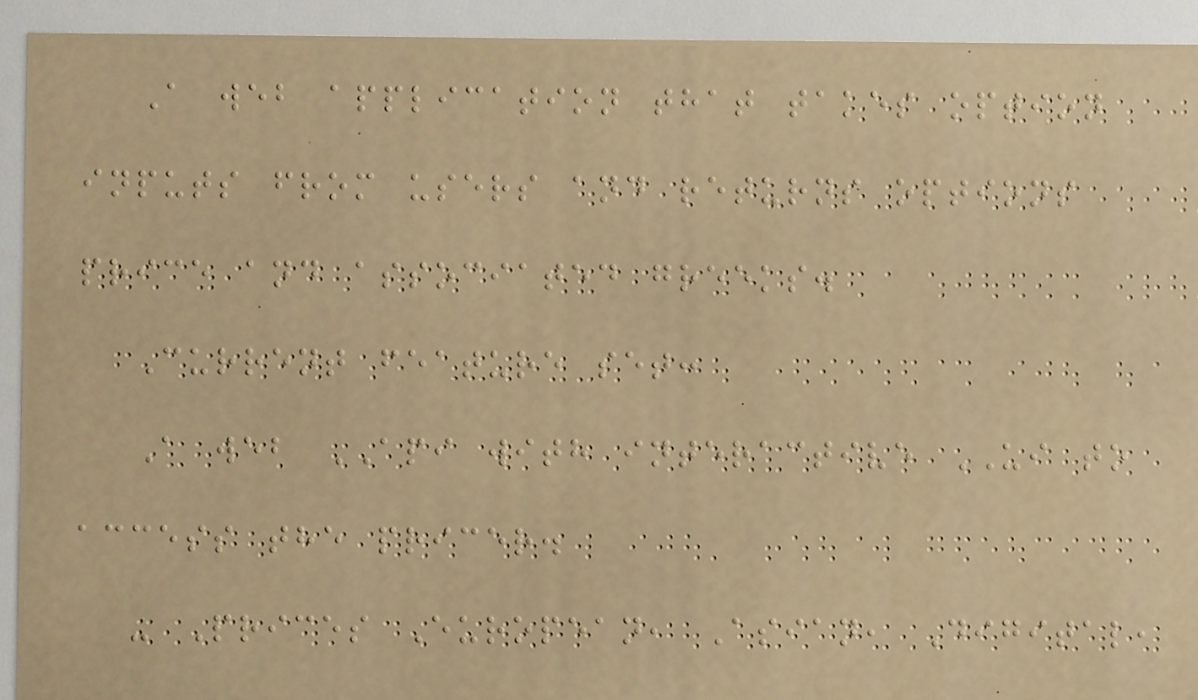A web application that takes option
inputs from users and returns options
price and associated greeks.
Current feature set:
A web API with interactive UI to
access the pricer.
- Prices European, Asian, Digital,
